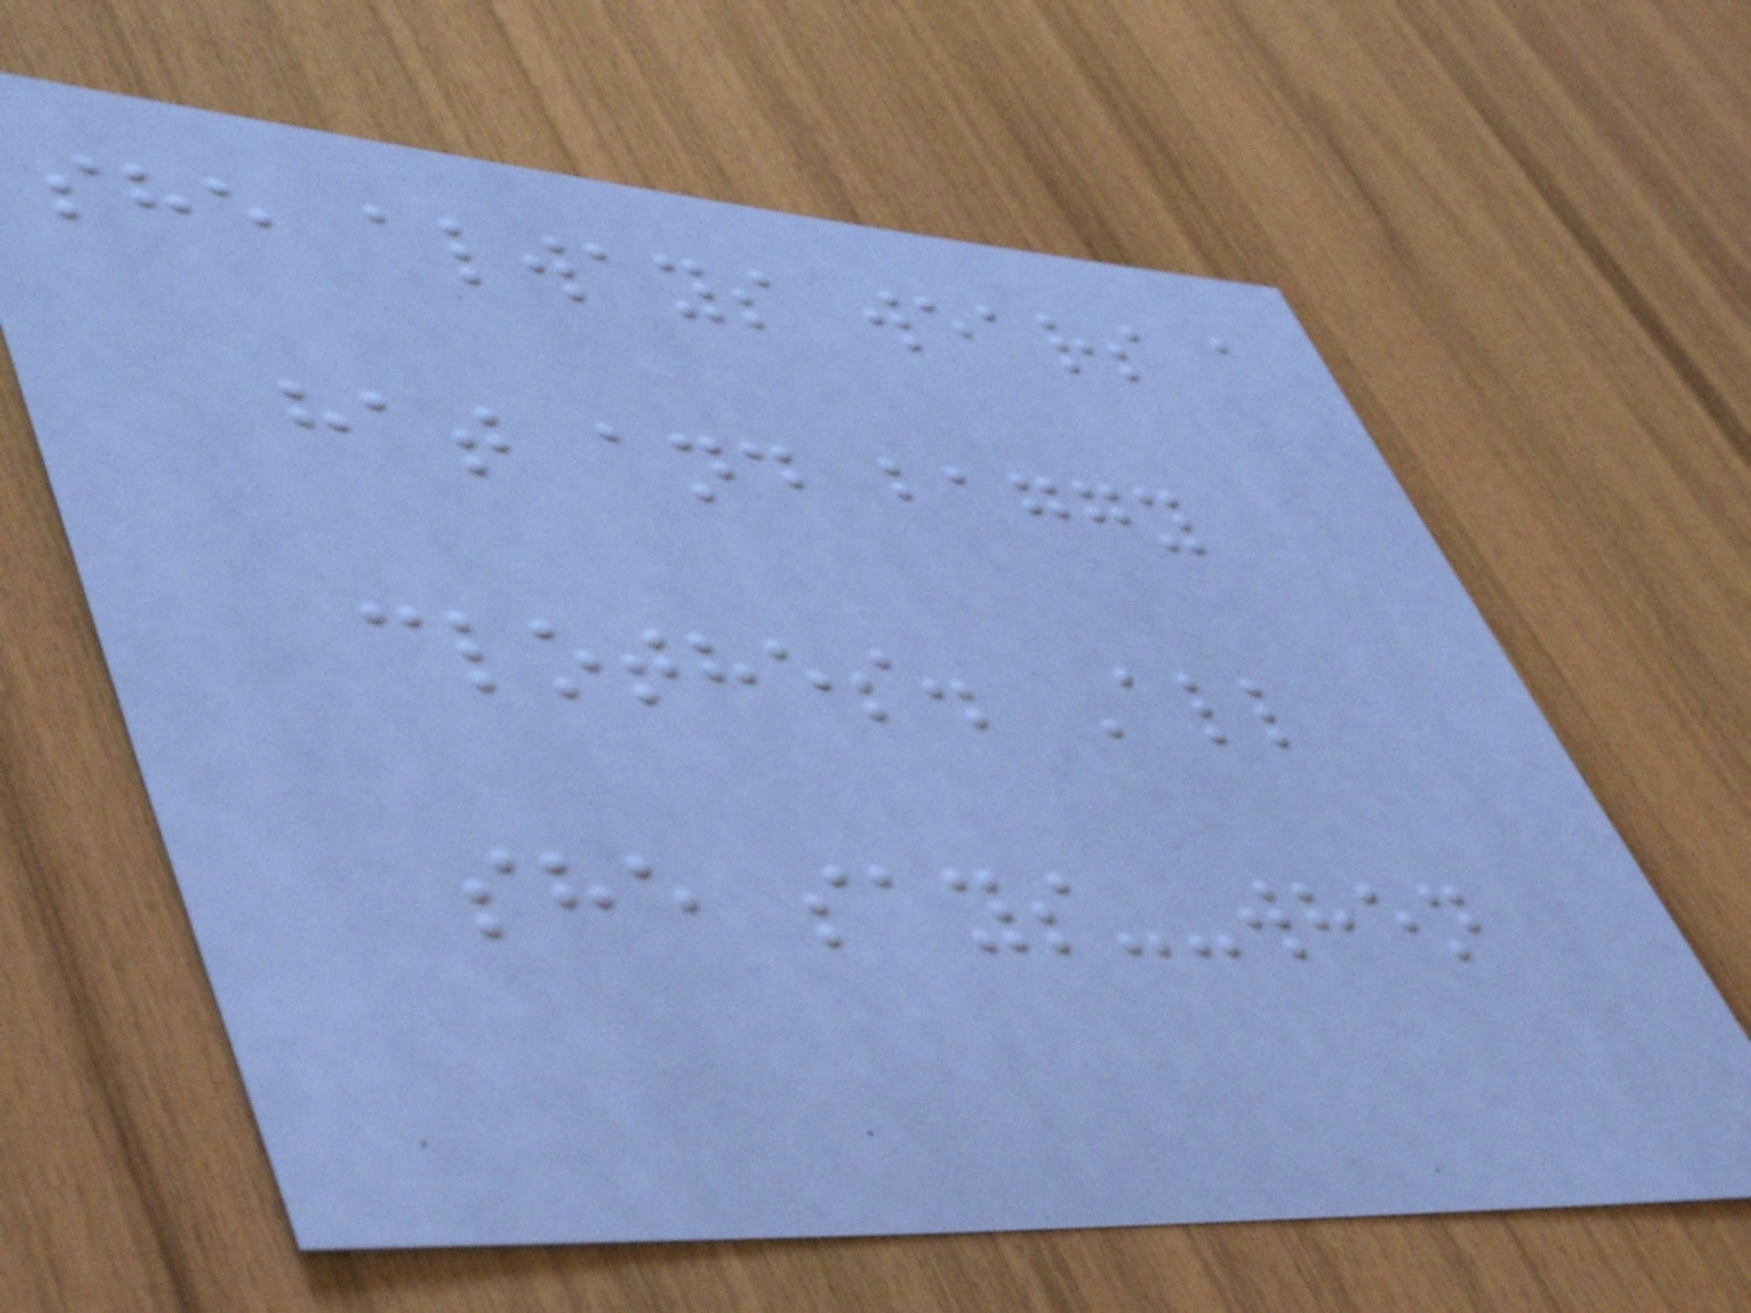she always wears a
hat and baggy
clothes. All
she says--when
